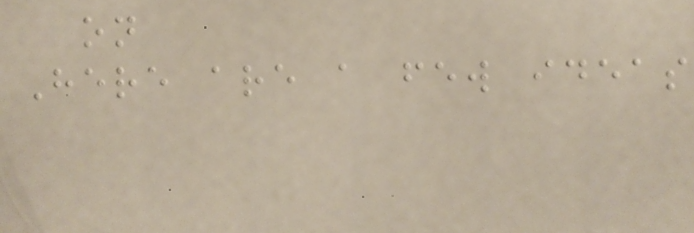on
Here are a few ideas
